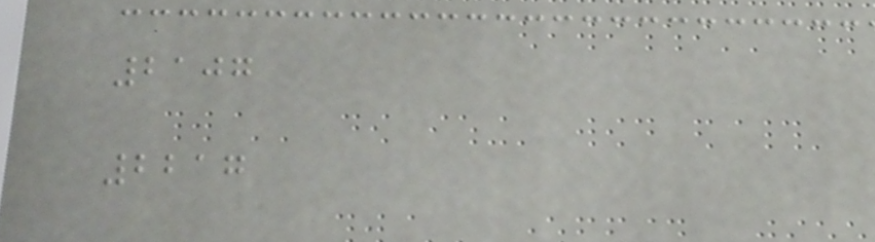2107
2217
